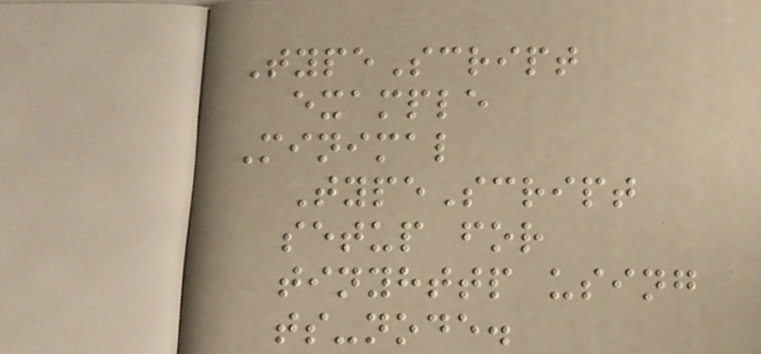TypeScript
example
Minimal
TypeScript
setup for
tinyhttp using
ts-node.
